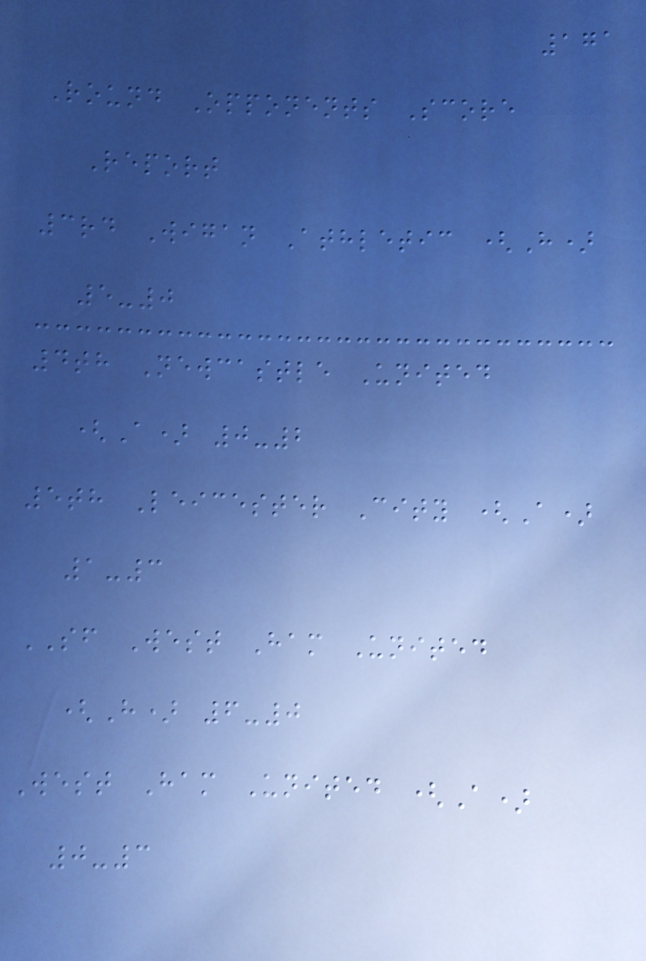171
Round Opponents Score
Report
3rd Wigan Athletic (H)
5-0
4th Newcastle United
(A) 0-2
5th Leicester City (A)
1-3
SF West Ham United
(H) 6-0
West Ham United (A)
0-3
